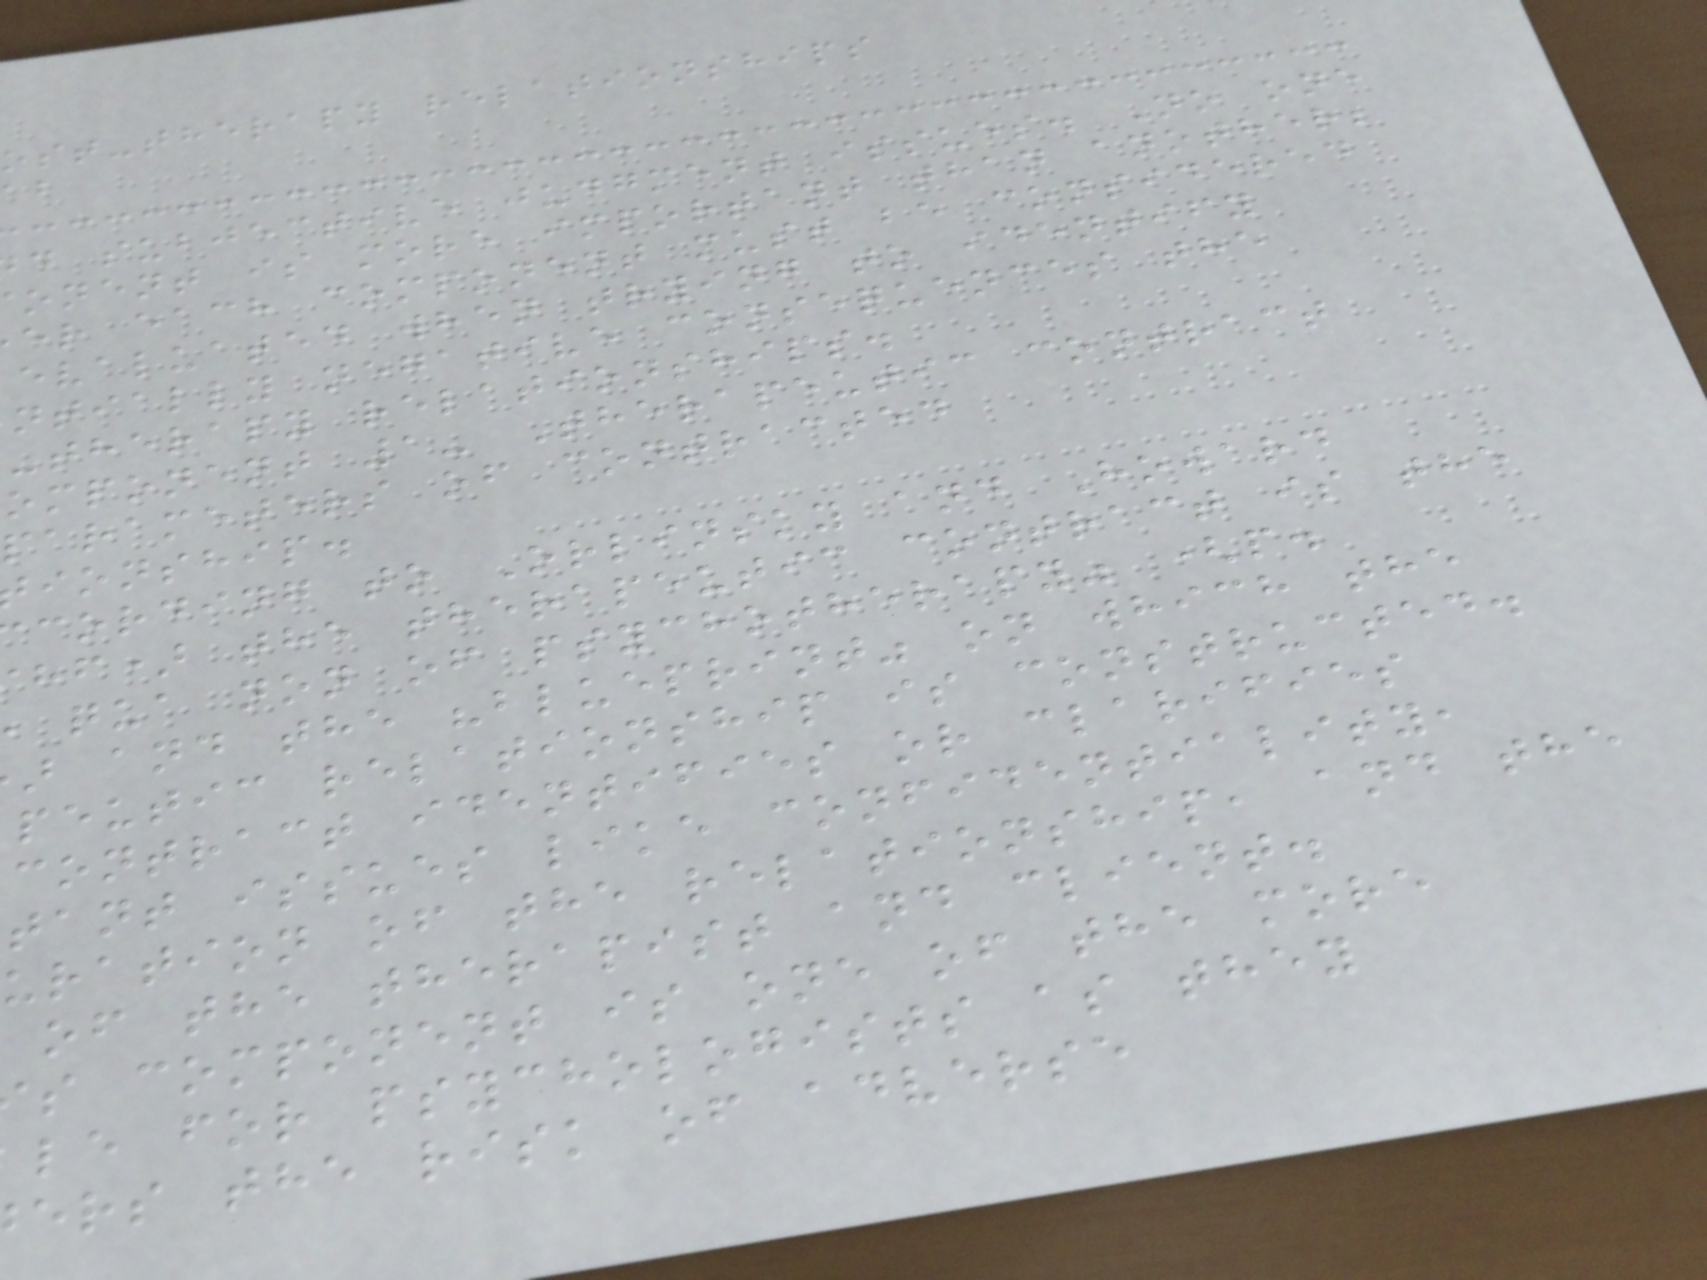ost-therapy relationships
d subjective judgment issues. No one
onent is more important than another;
er each component must be considered
evaluated when trying to identify
ntially negative consequences the
-therapy relationships.
omponent 1- Therapeutic contract
parameters of contracted
ionship.
cording to Orlinsky and Howard
hf) the therapeutic contract is the
qua non of psychotherapy" (p.
and the "blueprint" on which the
peutic relationship is constructed.
contract identifies or clarifies
tant issues like confidentiality,
uration of the relationship, and the
of the therapist and client.
s component is one of the more
le for psychologists as they
ers the risk of adverse
